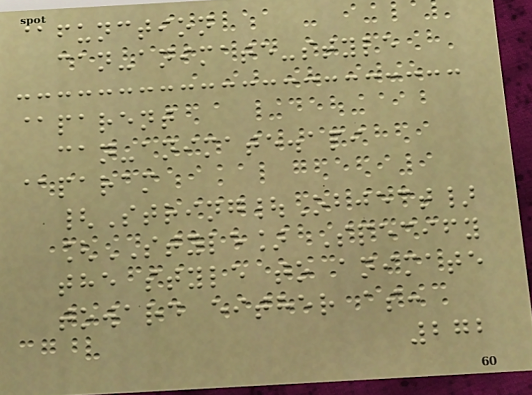@function
can-animate-style
@parent
can-animate.api
@param
{String|Object}
[STYLE] Specify
the style to animate
toward either as:
272
